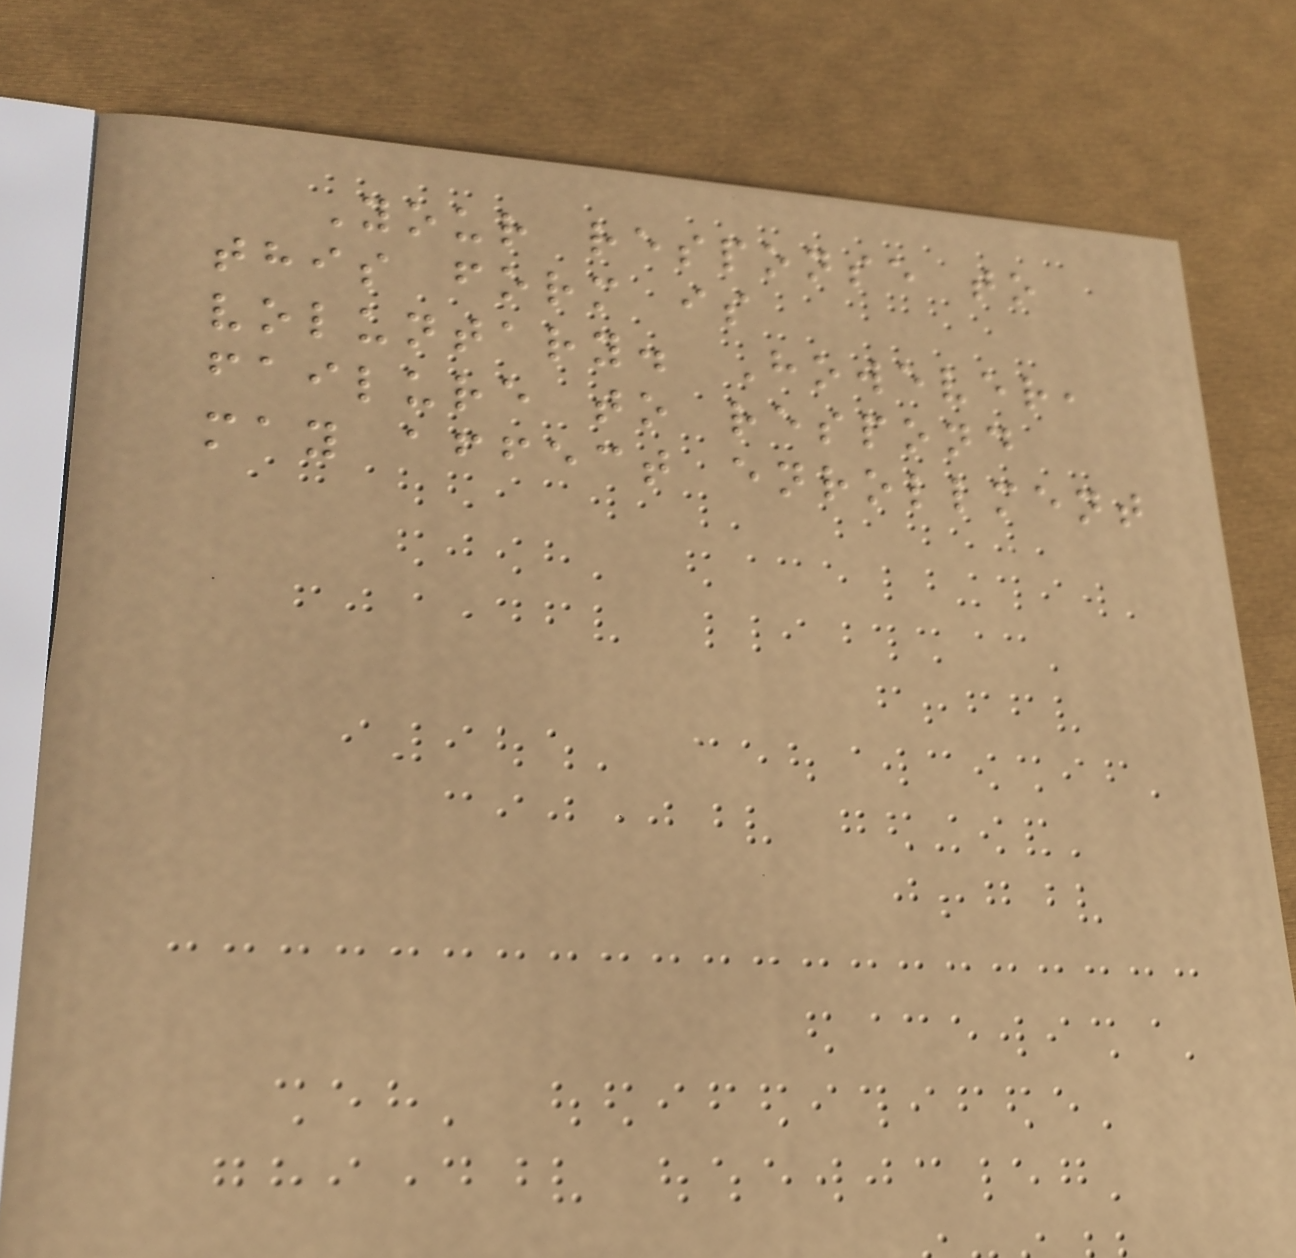Your response to
this form is
voluntary. However,
failure to respond
may affect enrollment
